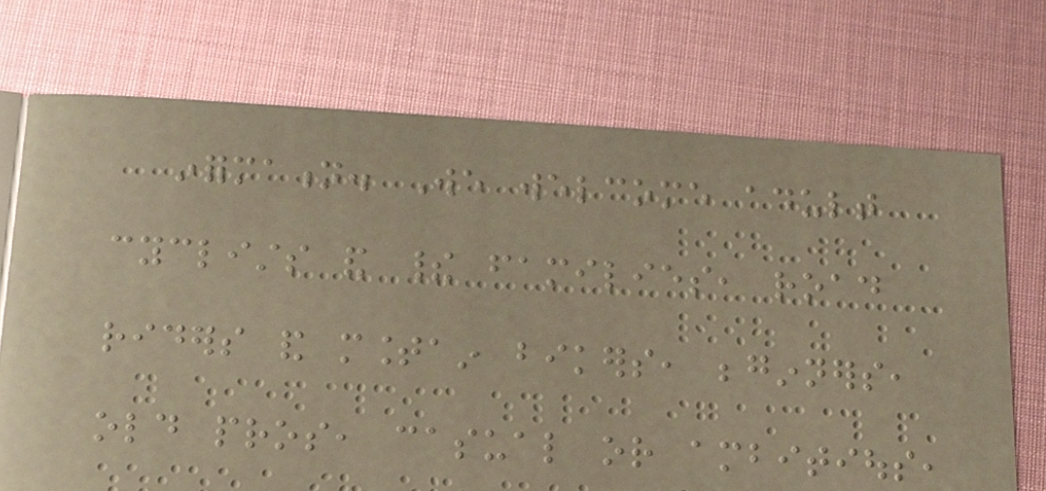information. We welcome adult
cyclists and their families, road
riders and mountain bikers, beginners,
old pros, casual or ambitious,
